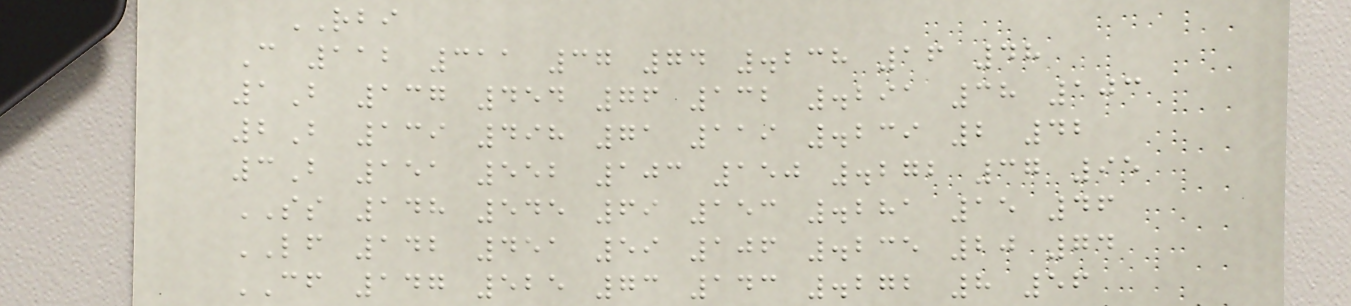RBI
C 112 311 37 74 .238 16 48
1B 137 454 76 132 .291 38 103
2B 139 498 71 119 .239 2 42
3B 151 552 103 150 .272 37 95
SS 148 545 69 153 .281 15 46
LF 142 451 59 106 .235 20 74
CF 147 525 73 143 .272 8 56
